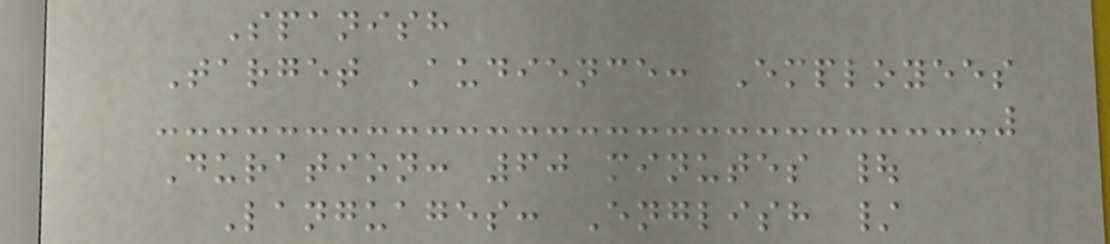Spanish
Target Audience: Employees
Duration: 60 minutes |
Languages: English /
